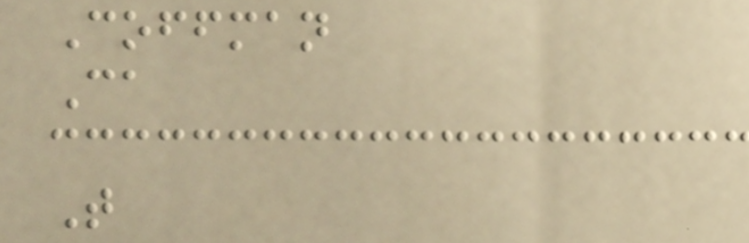Coffman
Ca
T
